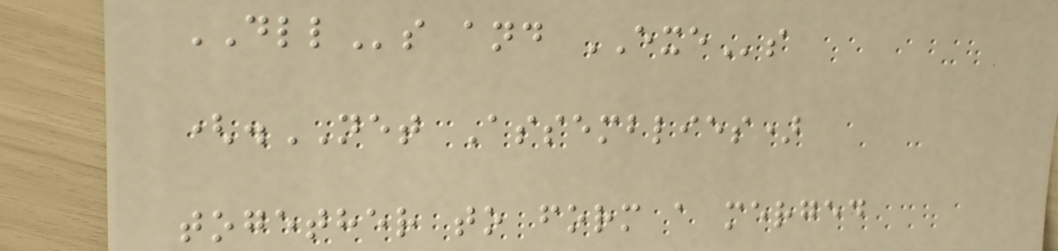DLLs and EXEs
(.NET Assemblies)
together to form a merged
